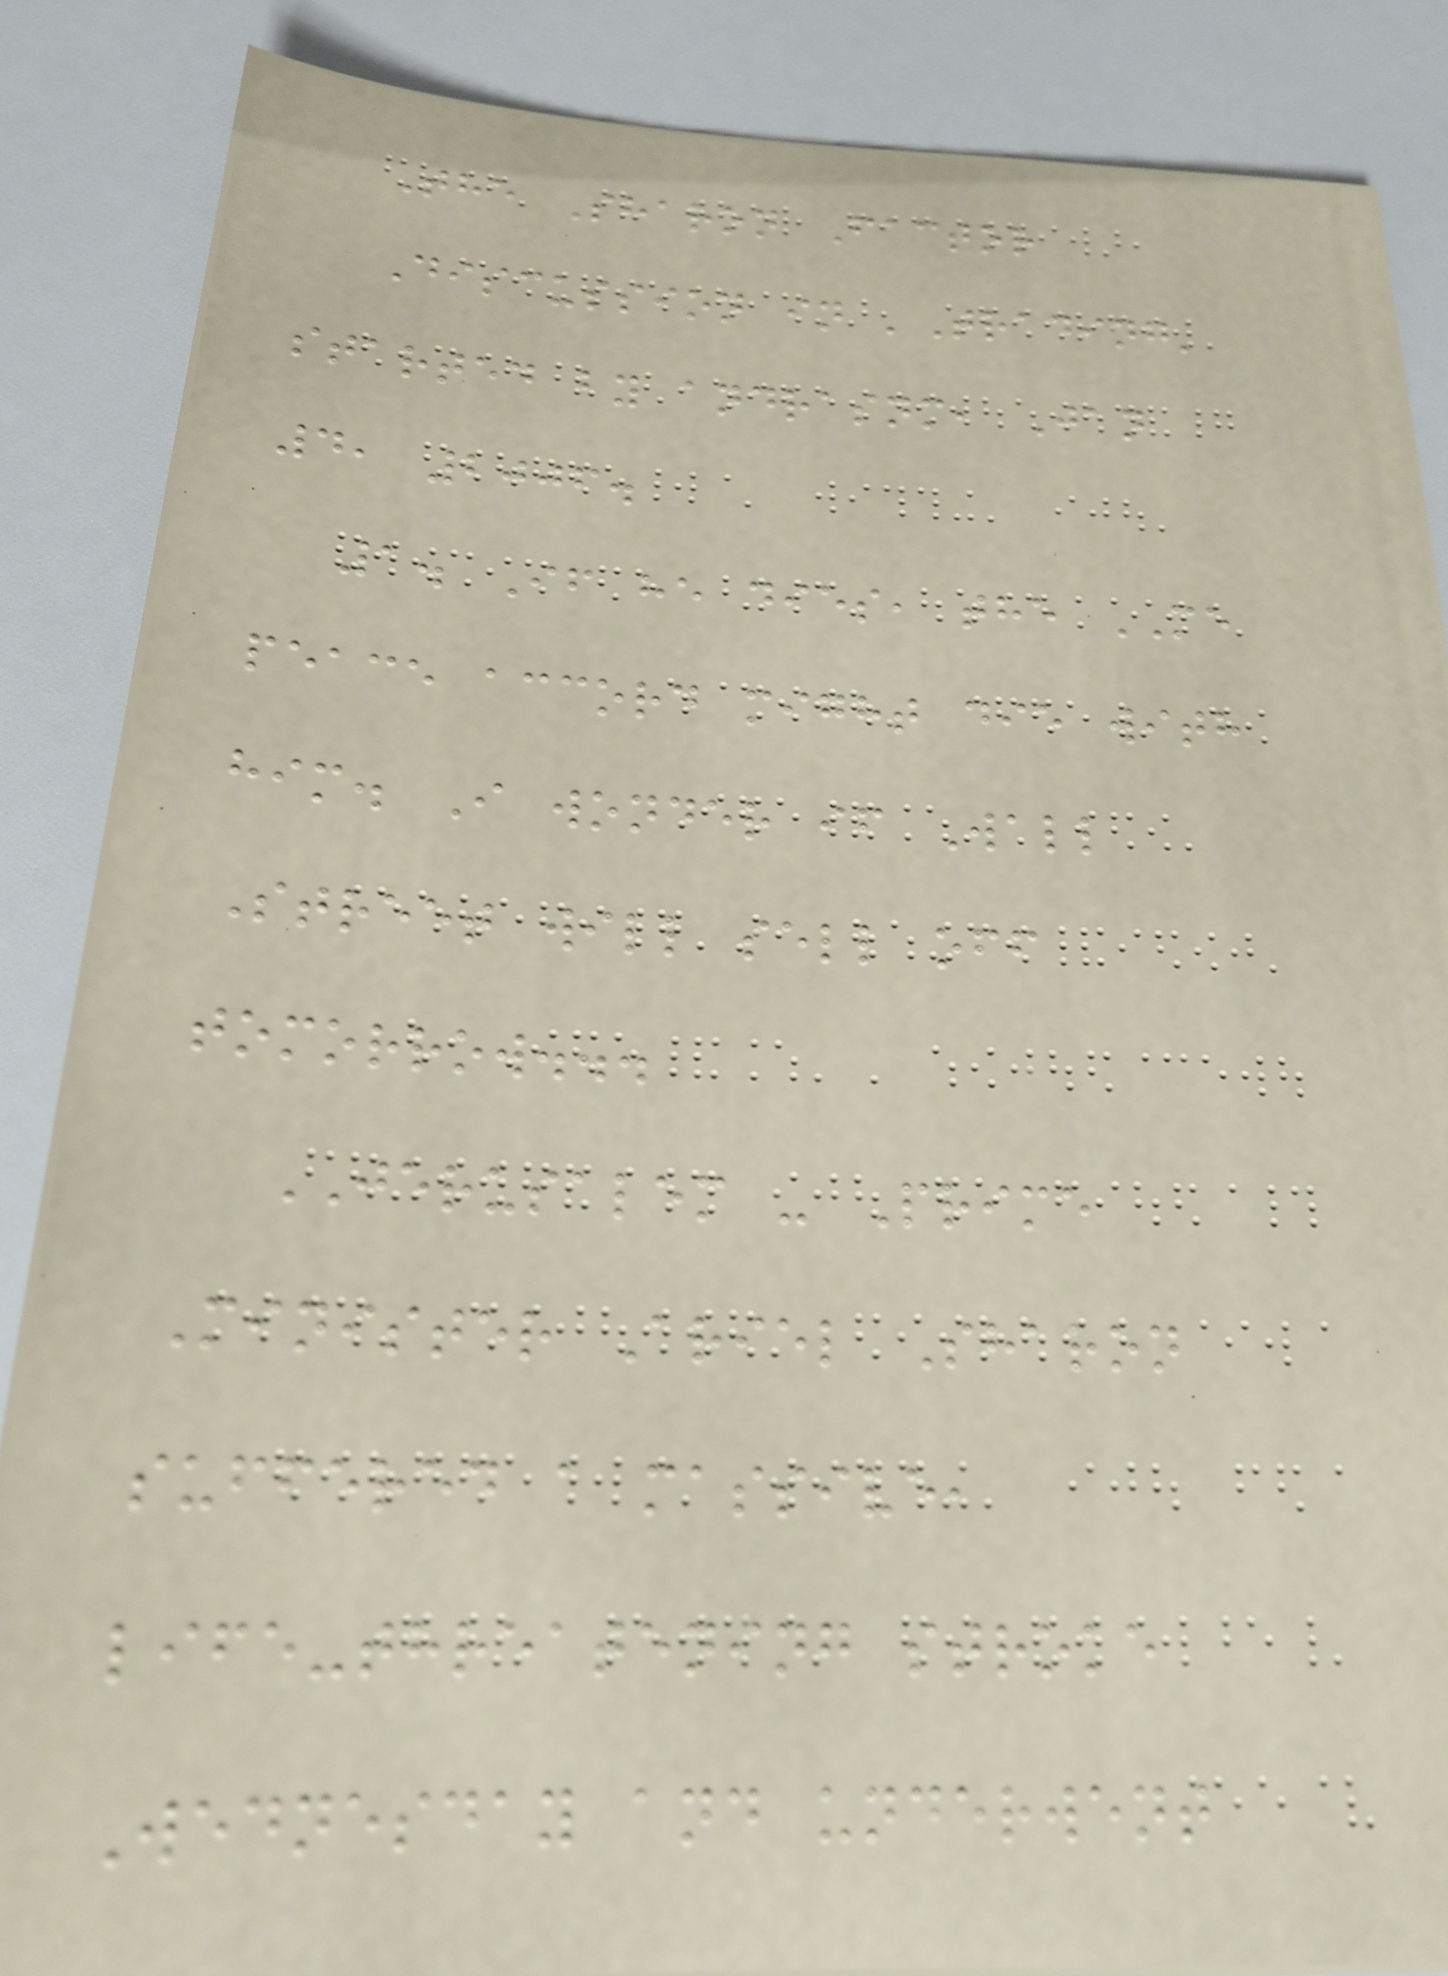The Sharon Factor
Discussion in 'Trading'
started by andrasnm, Jan
4, 2006.
1. If he dies, the ME
peace accord might die with
him. I wonder if Wall
Street will sell off
tomorrow...
JERUSALEM - Prime
Minister Ariel Sharon
suffered a massive,
life-threatening stroke
Wednesday and underwent
